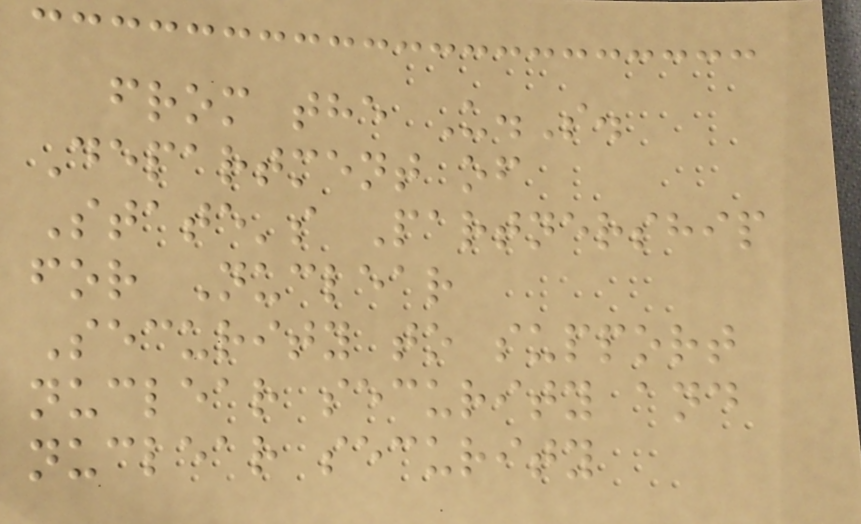from the U.S.
Department of
State's Partnership
for Nuclear
Security to support
nuclear security and
nuclear security
